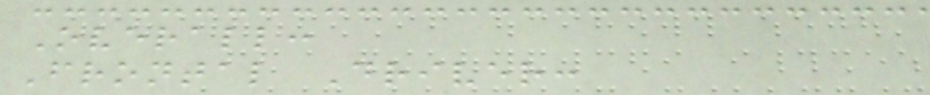Overall:
Frontal Driver:
